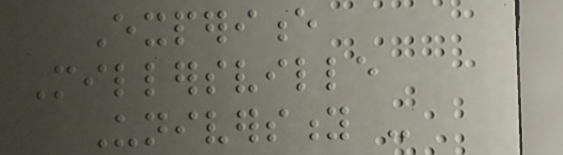Experience
Millersville
University -
